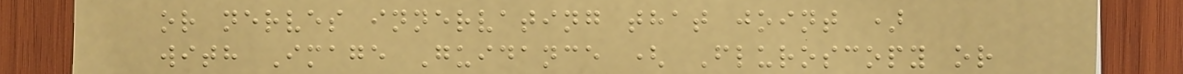or nerves innervating that joint )
with Image Guidance ( Fluroscopy or
